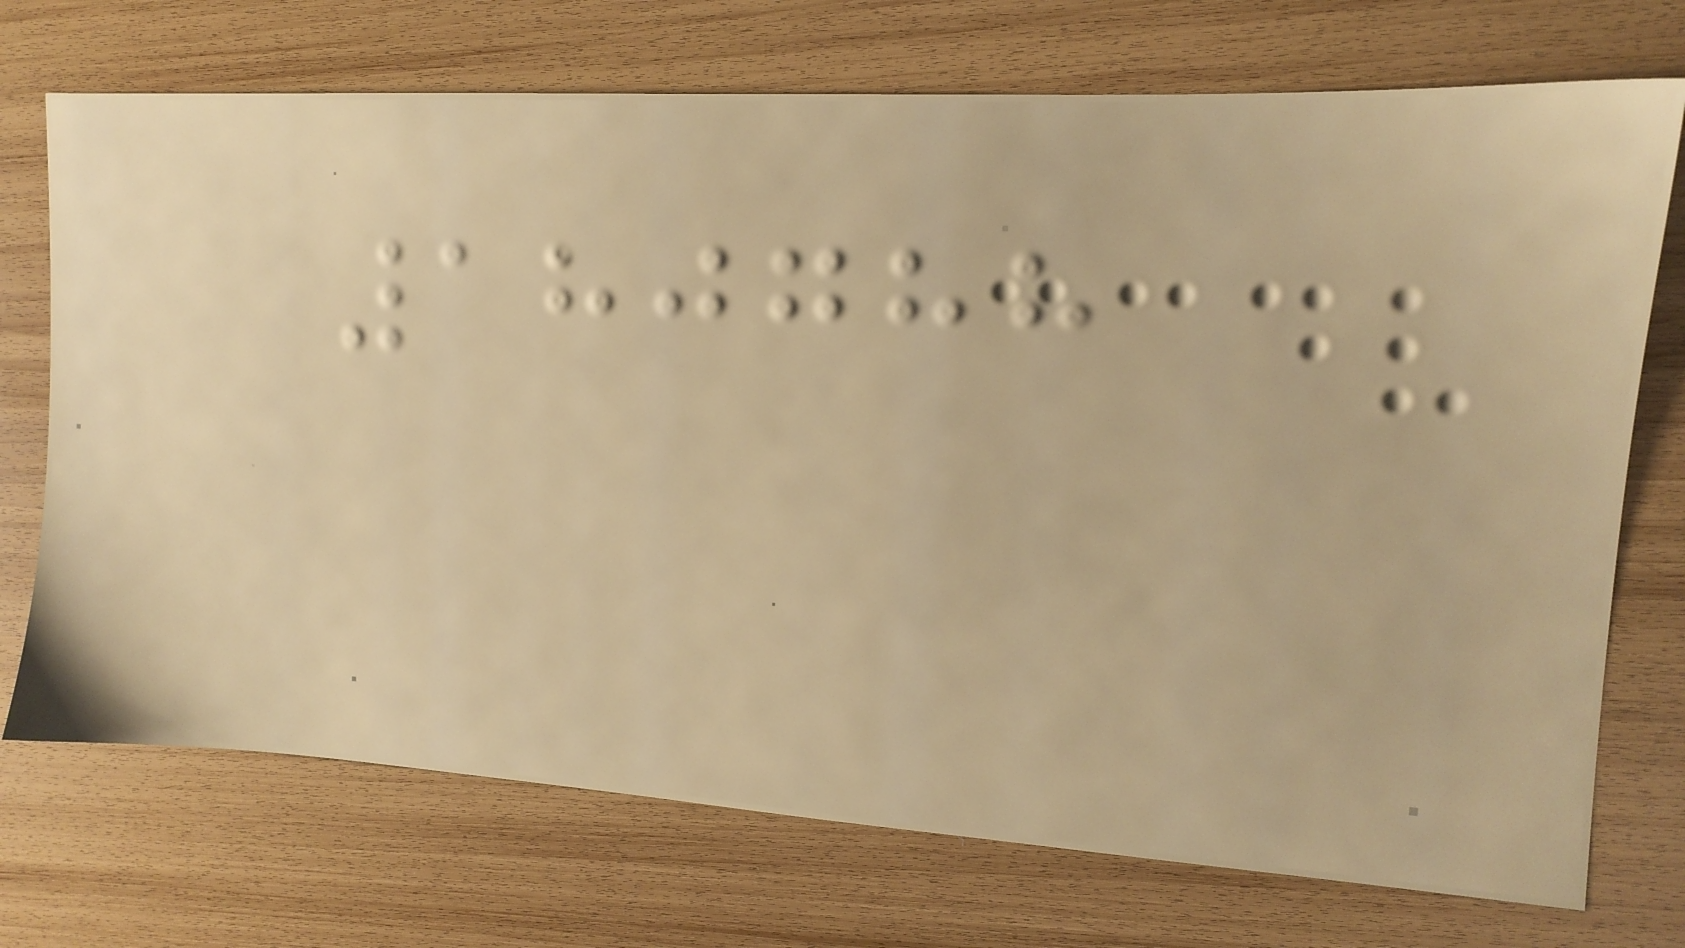180788
